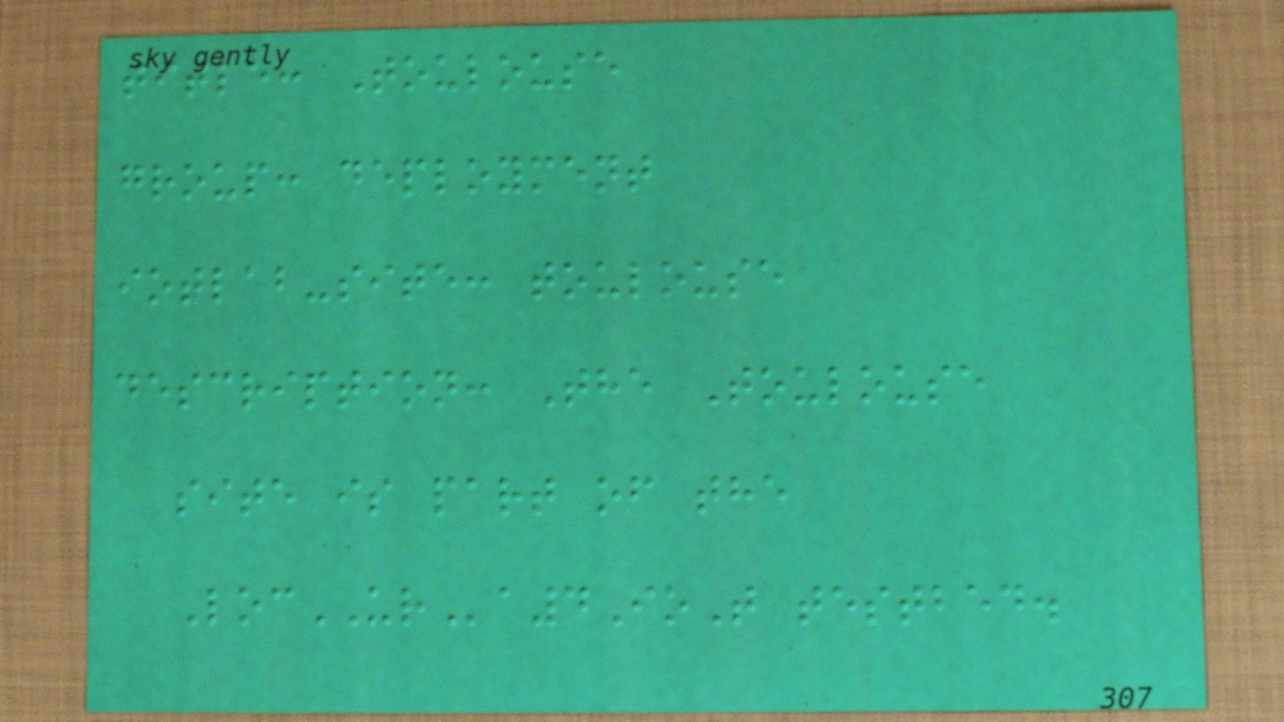title: Toulouse
group: deployment
iotlab-site: toulouse
description: The Toulouse
site is part of the
LocURa4IoT testbed.
